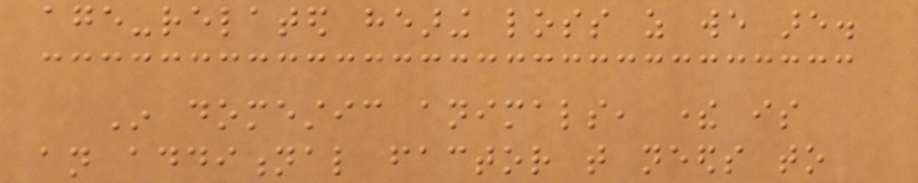age-related hearing loss as we are.
In domestic animals, there is
an additional factor that needs to
